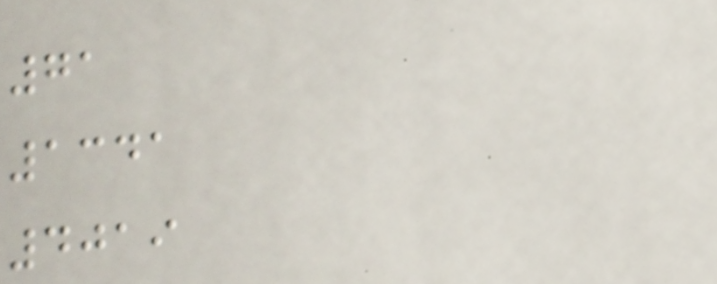71
1341
4019
